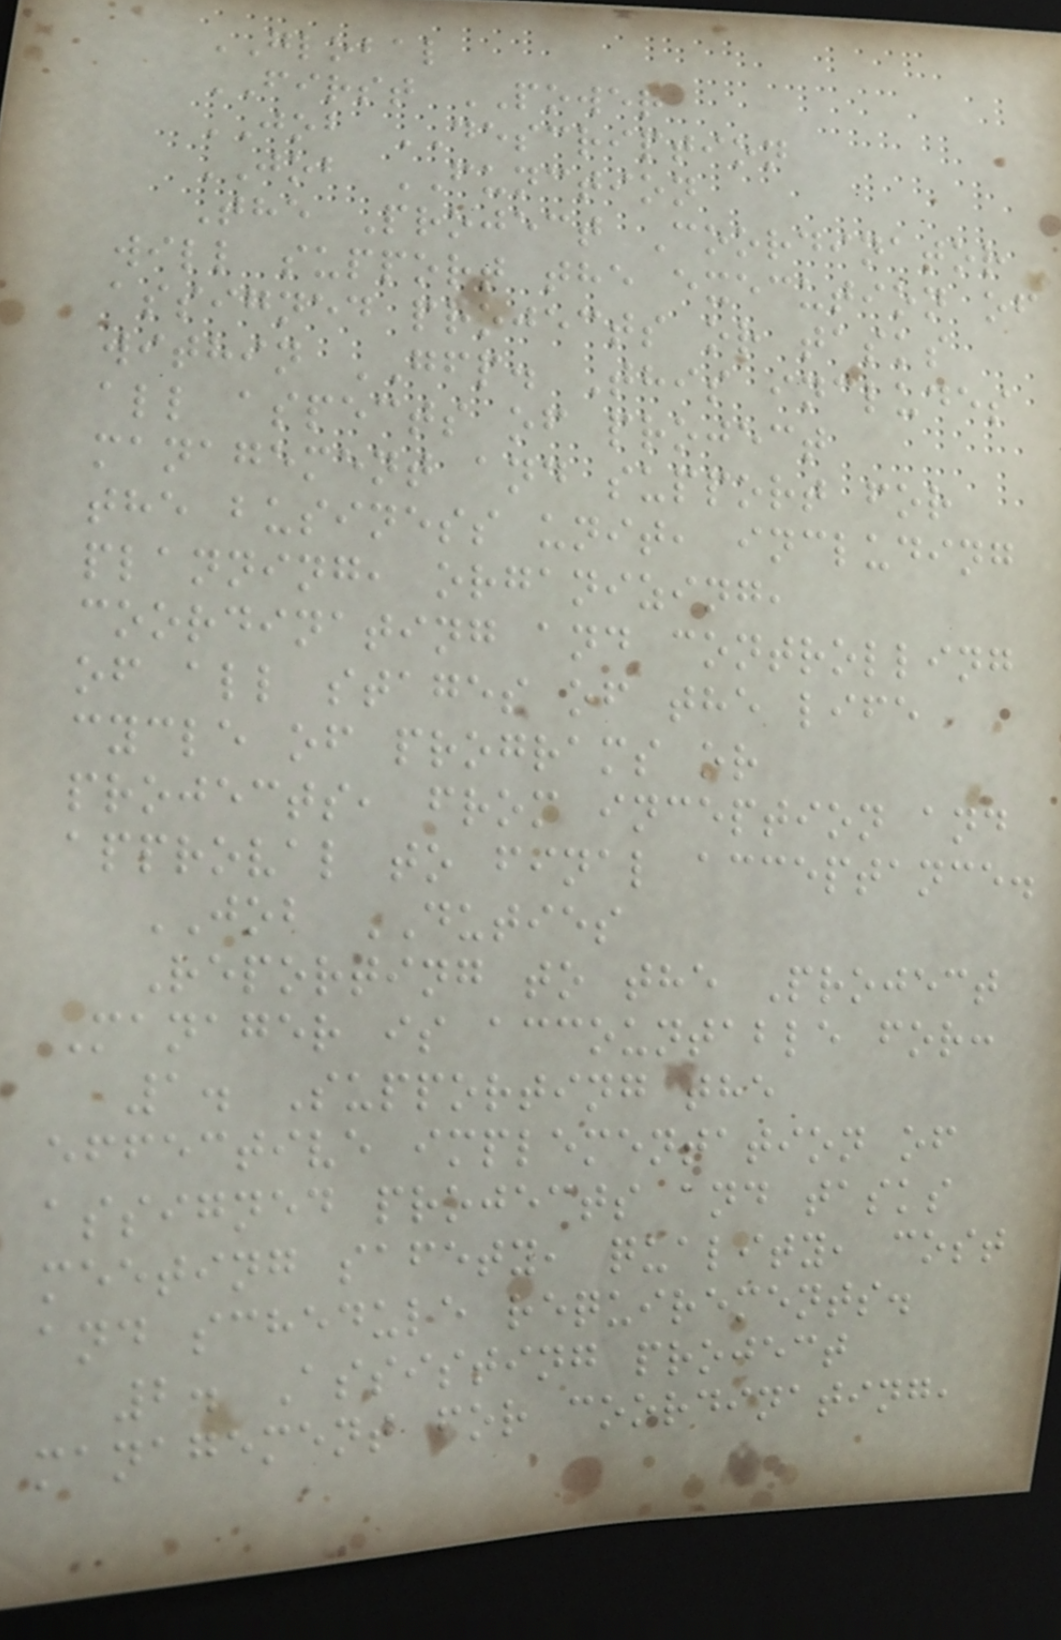GLOBAL
FIRST POWER
JOB DESCRIPTION
JOB FUNCTION
The Project Coordinator
will support the execution of
assigned projects or tasks
within GFP. This includes
all aspects of project
management and support for
the business unit, including
planning, organizing,
coordinating and controlling
of all stages of the life
cycle of programs or
projects, from inception and
approval to final acceptance.
JOB DUTIES
Reporting to the Project
Manager is accountable for:
1. Supporting the
effective implementation of
assigned projects and tasks
meeting safety, quality, cost
and schedule requirements.
2. Assisting project
management for coordinating,
